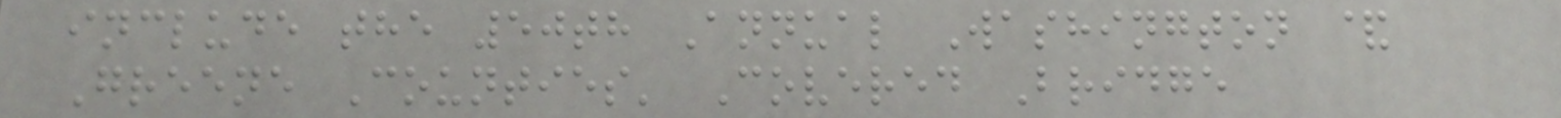include the 50th Annual Washington &
Greene Counties' Covered Bridge
